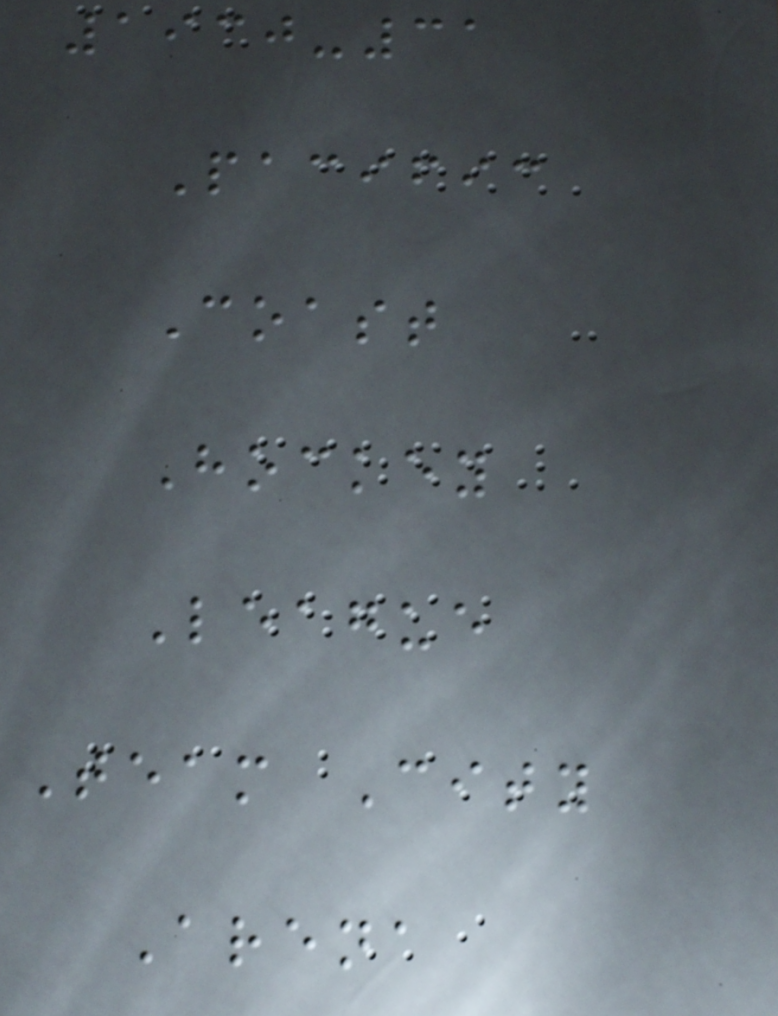1930-31
Pacific
Coast
Hockey
League
Team City
Arena
